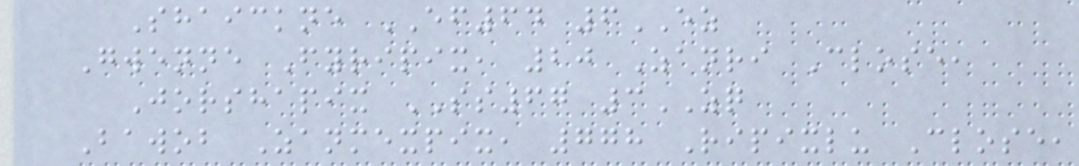Shaickne EF64 6EZ
Gwenne Fyripix, 20 Zanri Close,
Jorshapix SS67 3ZQ
Bawob Zanmexpix, 778 Ripixlu Close,
